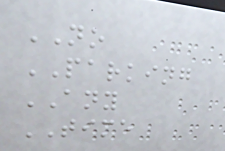NO
PARKING
ANY
TIME
